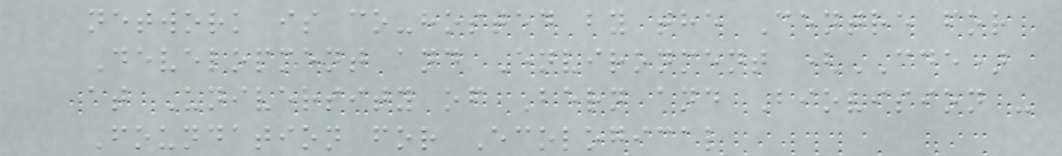network is co-hosted by the Centre for
Development and Environment (CDE)
at University of Bern and Biovision -
Foundation for Ecological
